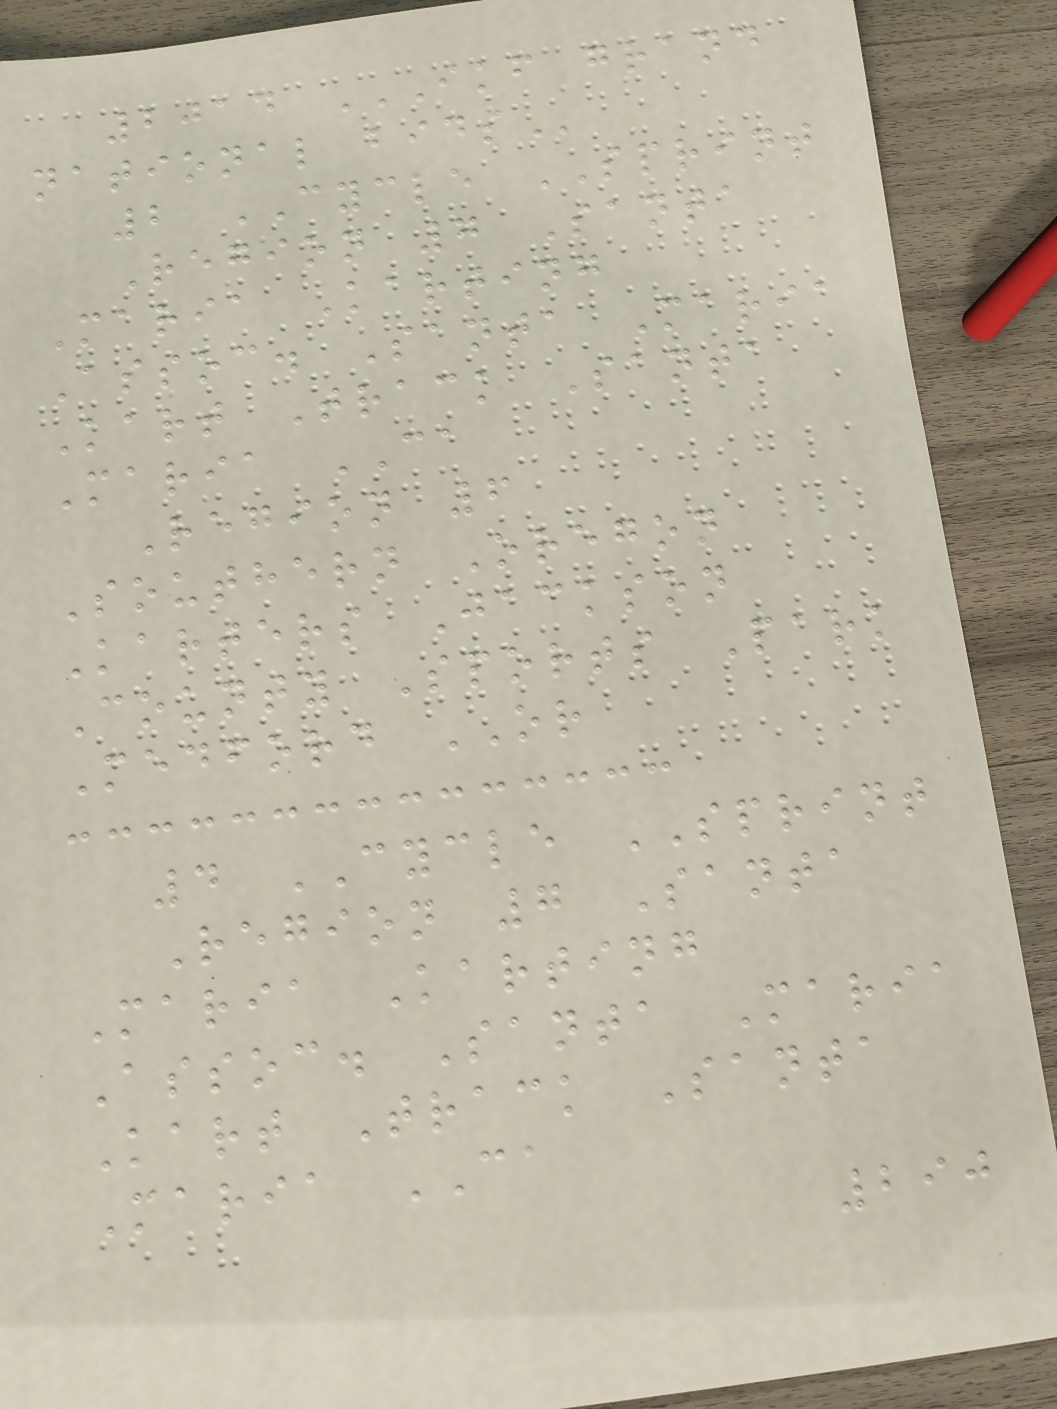2014 IKF GRAND
NATIONAL BIDS
2 CYCLE SPRINT
Region 7 Santa
Maria Karting
Assoc. Santa Maria
Kart Track Santa
Maria CA
Region 6
Southern Oregon
Karters Jackson
County Sports Park
Medford OR
4 CYCLE SPRINT
Region 7 Santa
Maria Karting
Assoc. Santa Maria
Kart Track Santa
Maria CA
290
